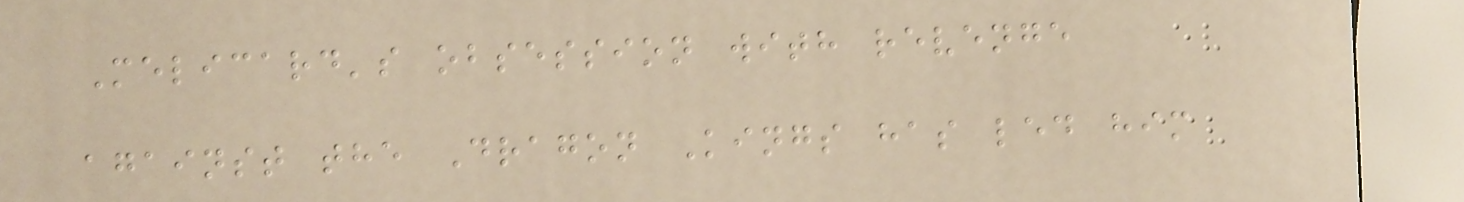Melicard's obsession with revenge
against the Dragon Kings has led him
